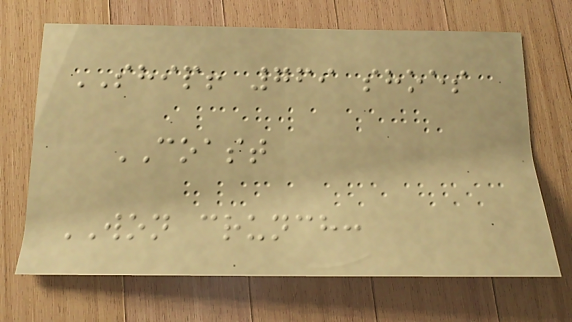SHIP! 769 shoes
COAST
WON crunch:
